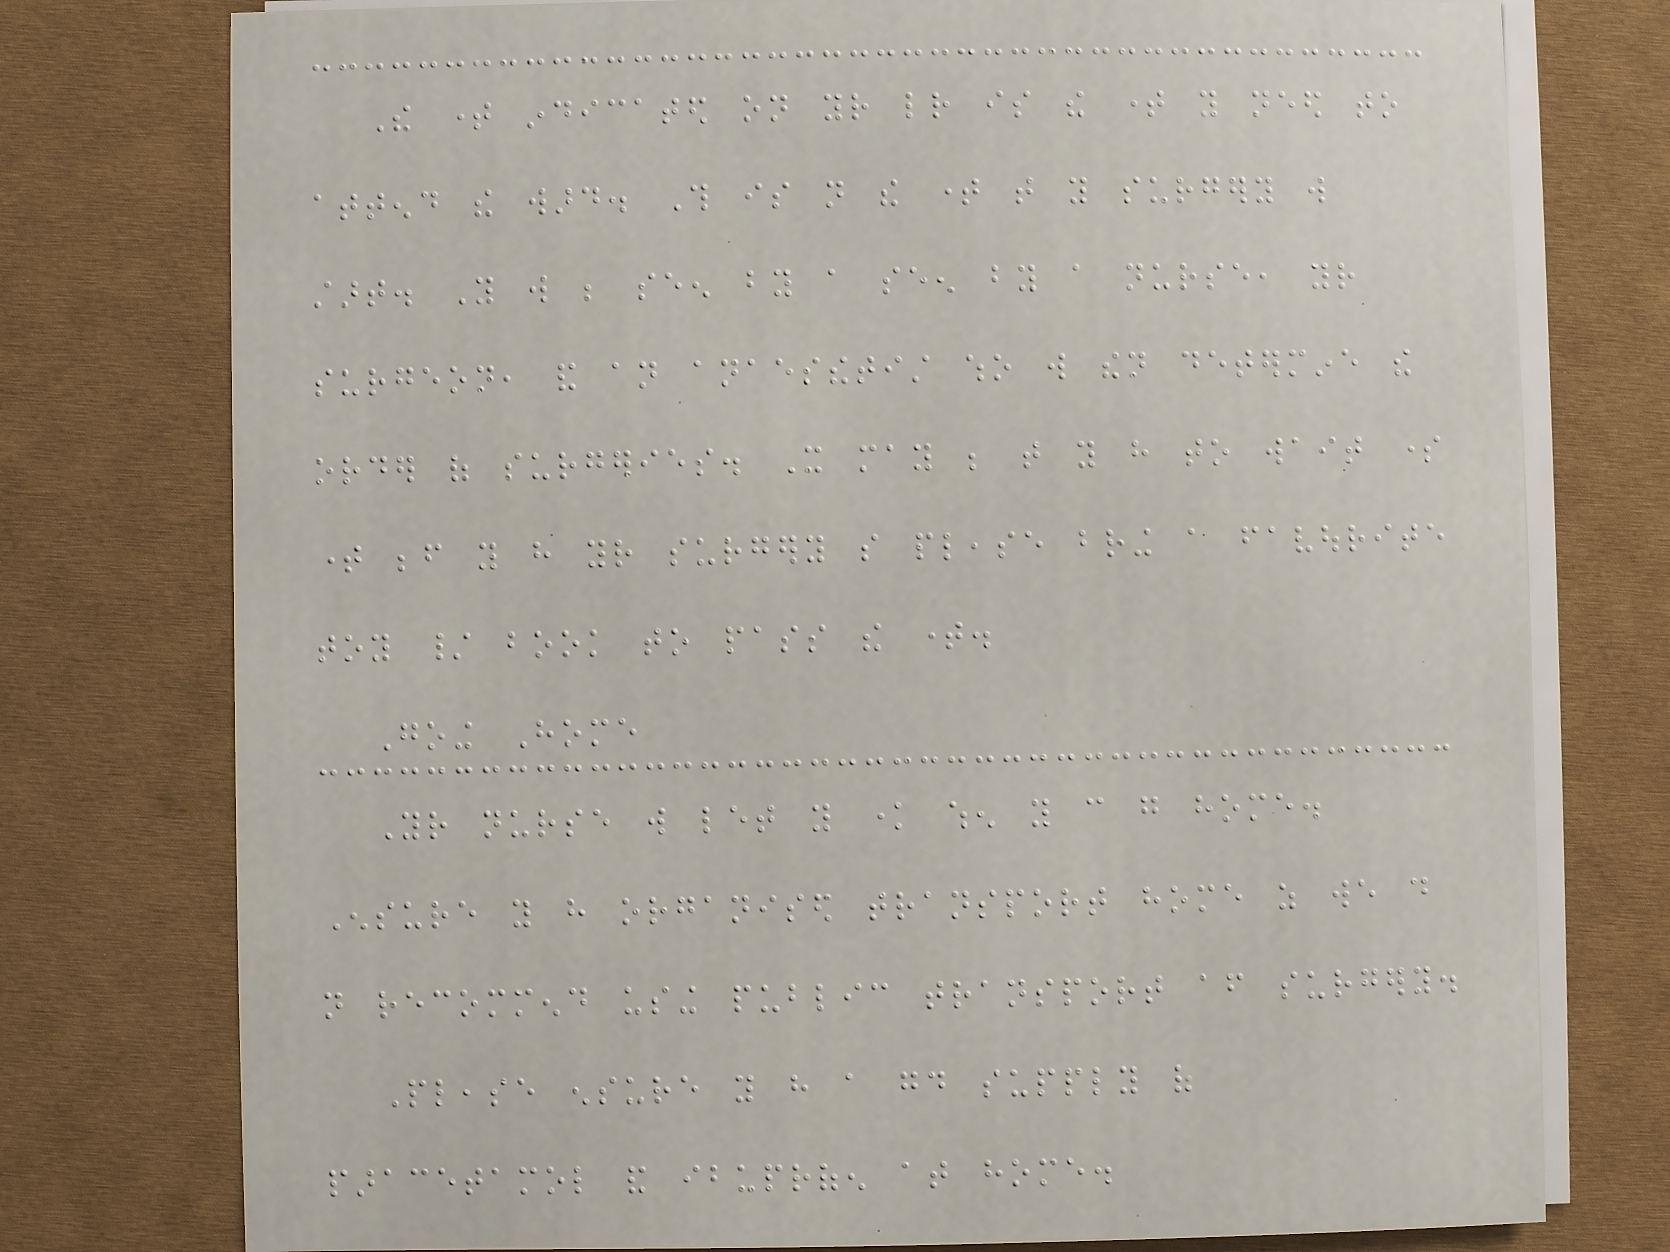The time indicated on your letter is the time you need to
attend the ward. This is not the time that you surgery will
start. You will be seen by a seen by a nurse, your
surgeon, and an anaesthetist who will then determine the
order of surgeries. It may be that you have to wait some
time before you have your surgery so please bring a favourite
toy / book to pass the time.
Going Home
Your nurse will let you know when you can go home.
Ensure you have organised transport home as we do
not recommend using public transport after surgery.
Please ensure you have a good supply of
paracetamol and ibuprofen at home.
